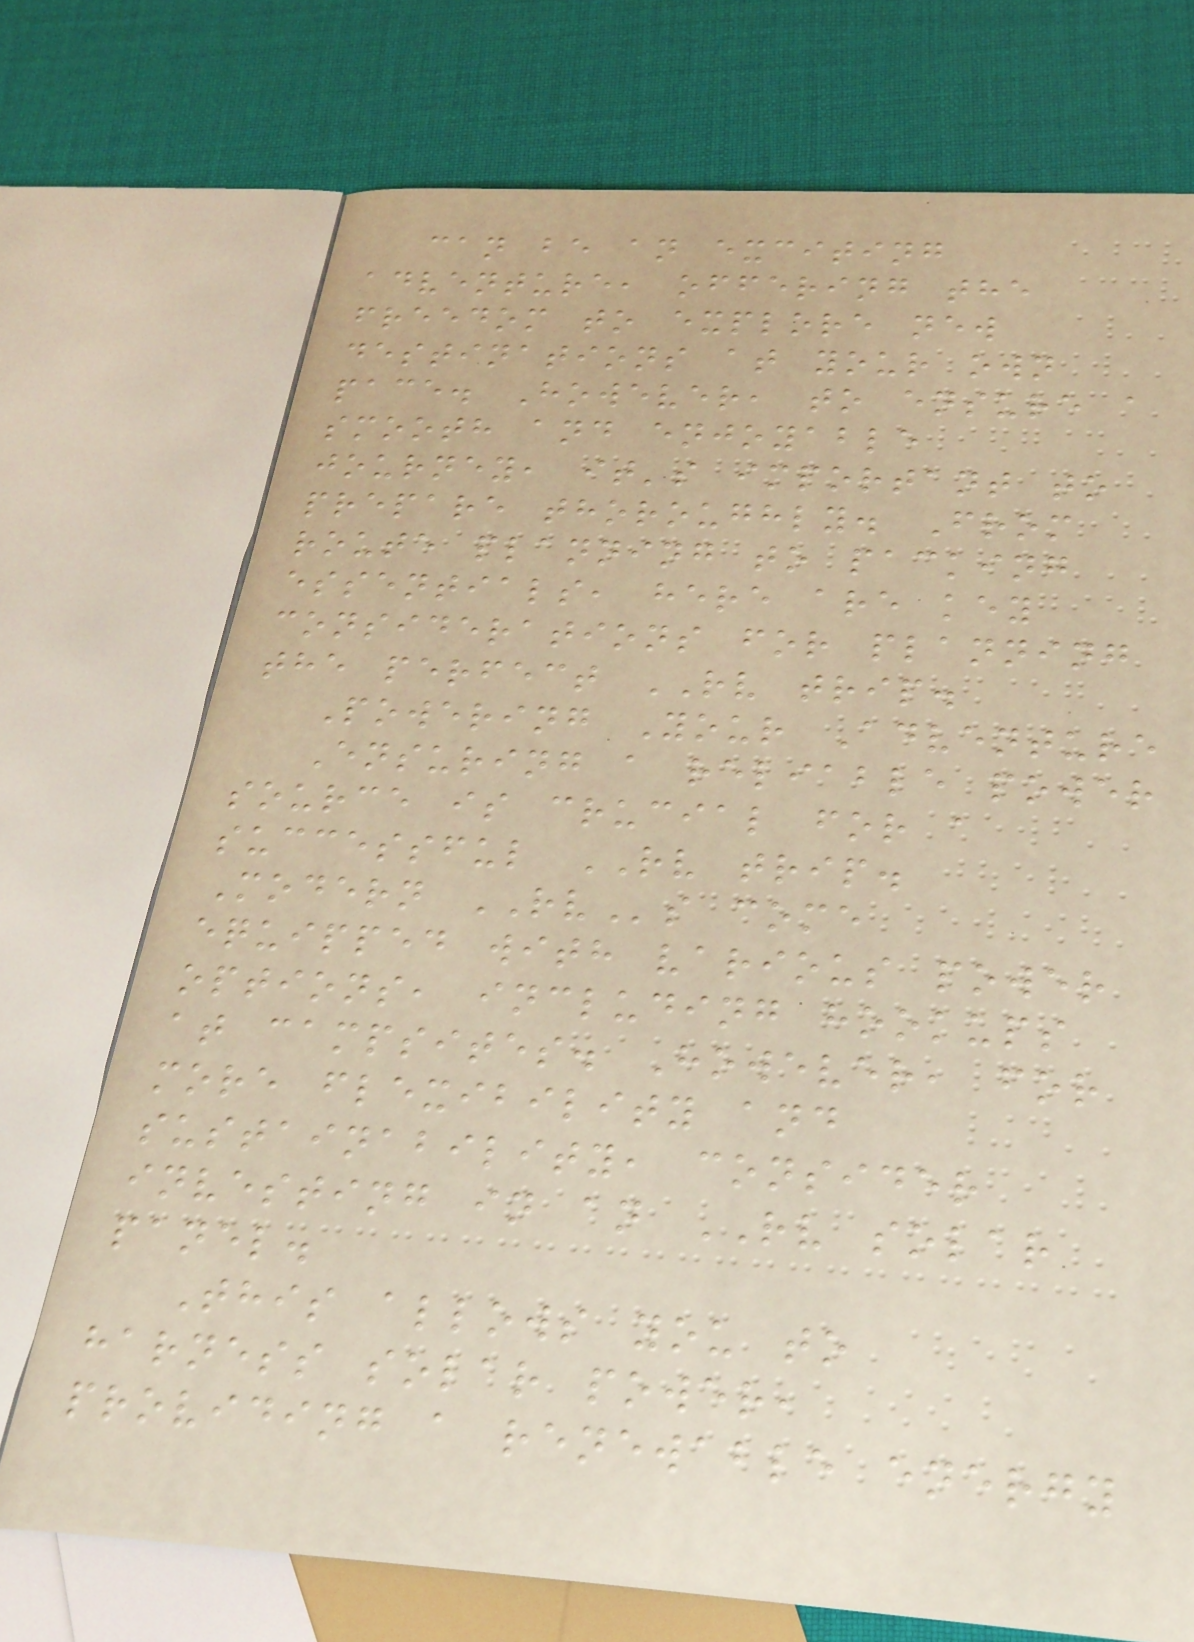can be an exciting
adventure, offering the
freedom to explore new
destinations at your own
pace. However, to ensure a
smooth and enjoyable
journey, it's important to
prepare thoroughly. From
route planning to packing
essentials, here are key
considerations for planning
the perfect RV trip.
Powering Your Adventure
Ensuring a reliable power
source is crucial for a
successful RV trip.
Modern RVs come
equipped with various power
options, including hookups
at campsites. However, for
more flexibility and
sustainability, consider
investing in an RV solar
panel.
This allows you to
harness solar power,
providing a renewable energy
